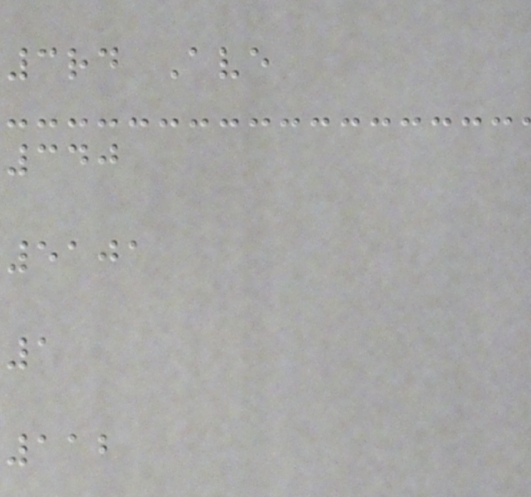3rd Ave
340
5101
1
112
